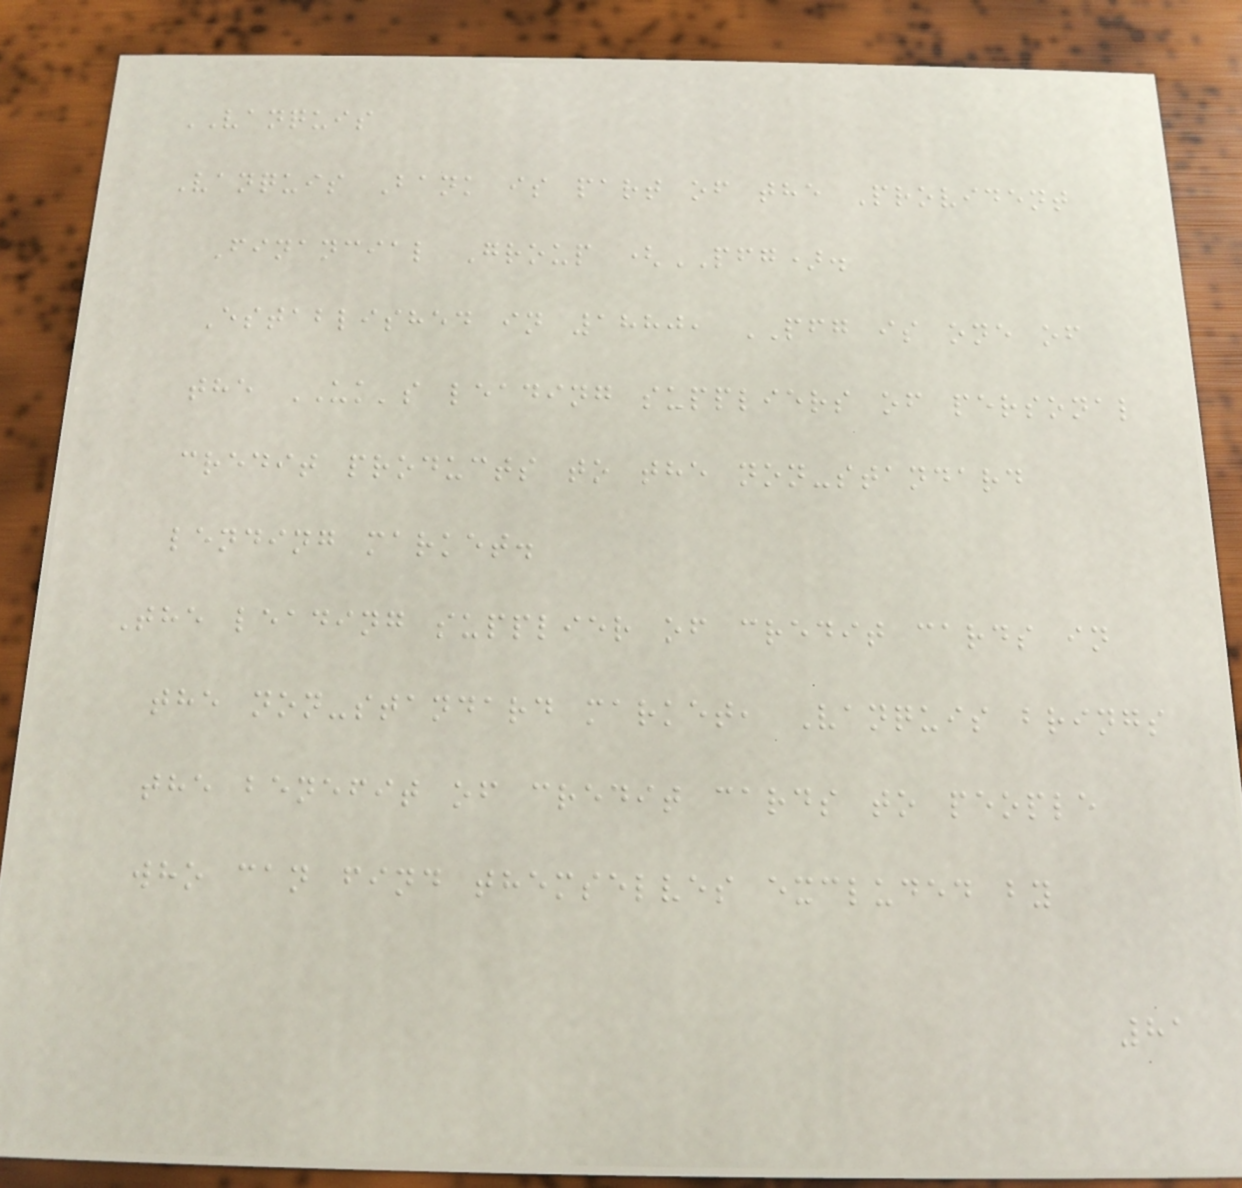VANQUIS
Vanquis Bank is part of the Provident
Financial Group (PFG).
Established in 1880, PFG is one of
the UK's leading suppliers of personal
credit products to the non-standard
lending market.
The leading supplier of credit cards in
the non-standard market, Vanquis brings
the benefit of credit cards to people
who can find themselves excluded by
81
